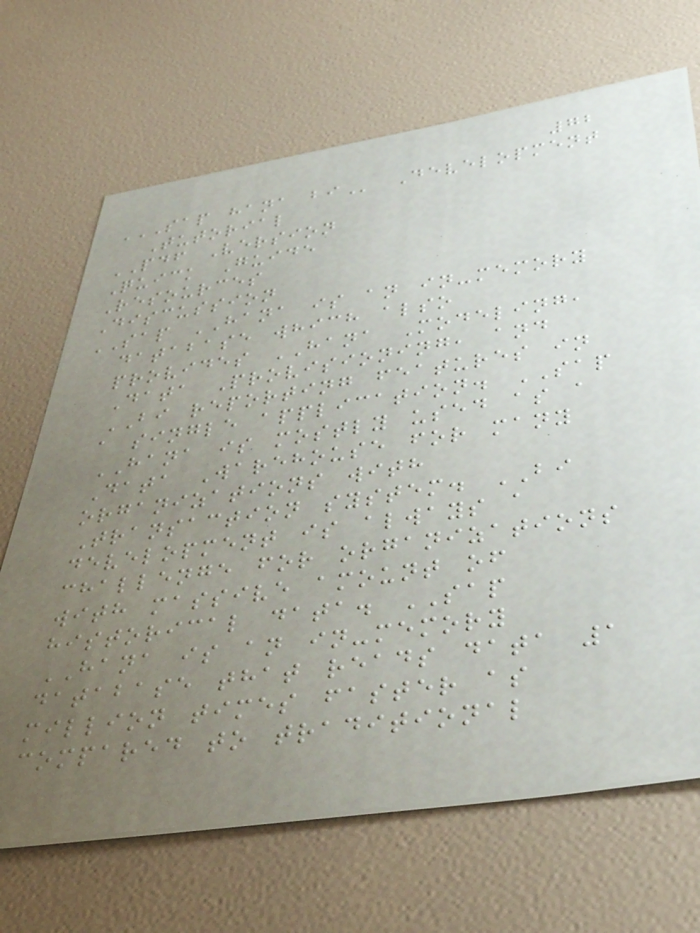72
SAP HANA BI Development
Tutorial
PDF Version
Quick Guide
Resources
Discussion
SAP HANA is an in-memory
database which also
provides HANA Modeling,
Data Provisioning, and
BI reporting features in
a single application. SAP
HANA is mostly used as a
Data Warehouse for many
organizations with
Transaction system. BI
development is always a
challenge for organizations
with massive amount of
historical data. SAP
HANA is an in-memory
database that reads data 1
million times faster as
compared to traditional
